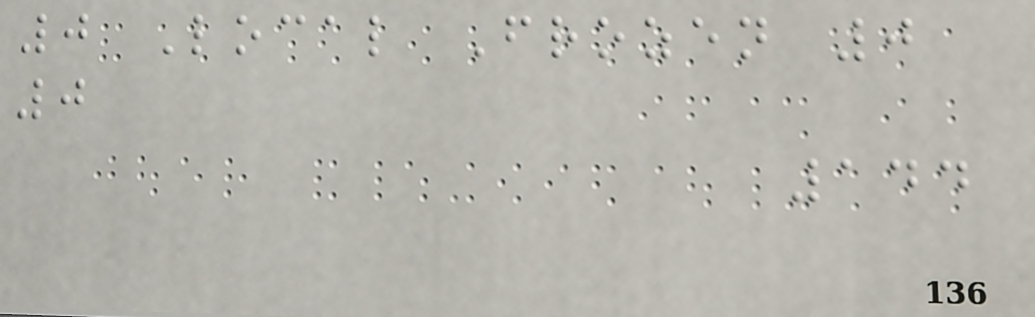0 Local Frozen 0
0
144
